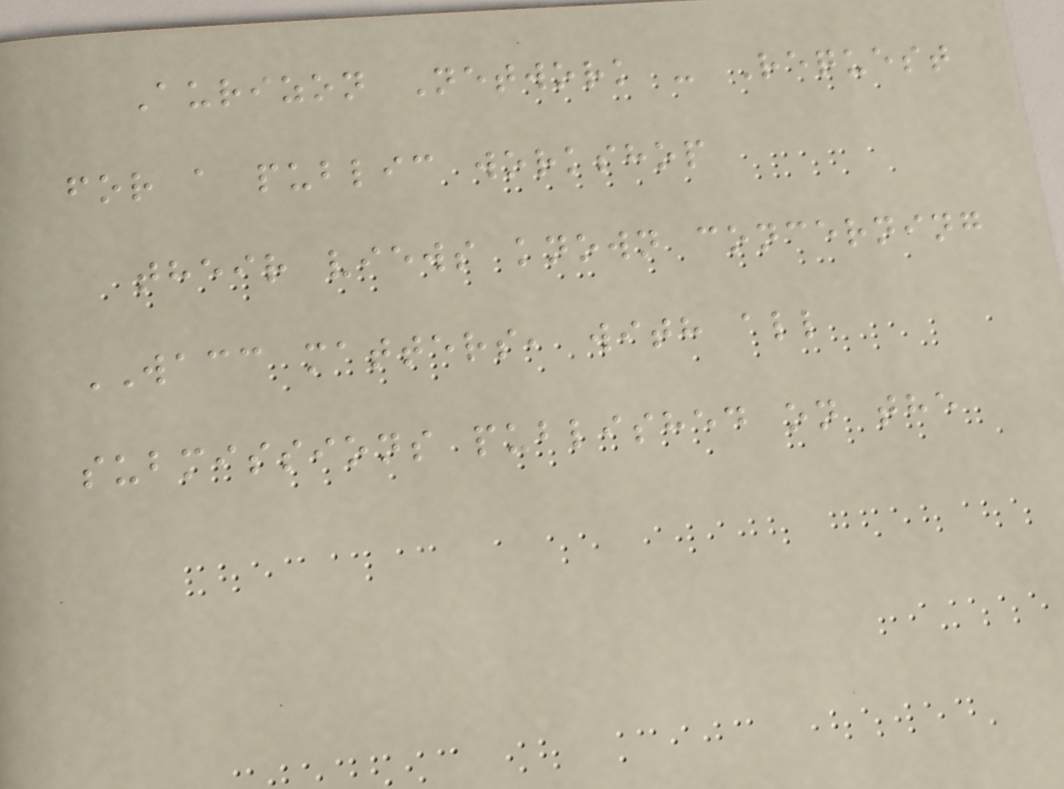Aurizon Network - Request
for a public workshop
their views known concerning
WACC matters, with all
submissions published on the
